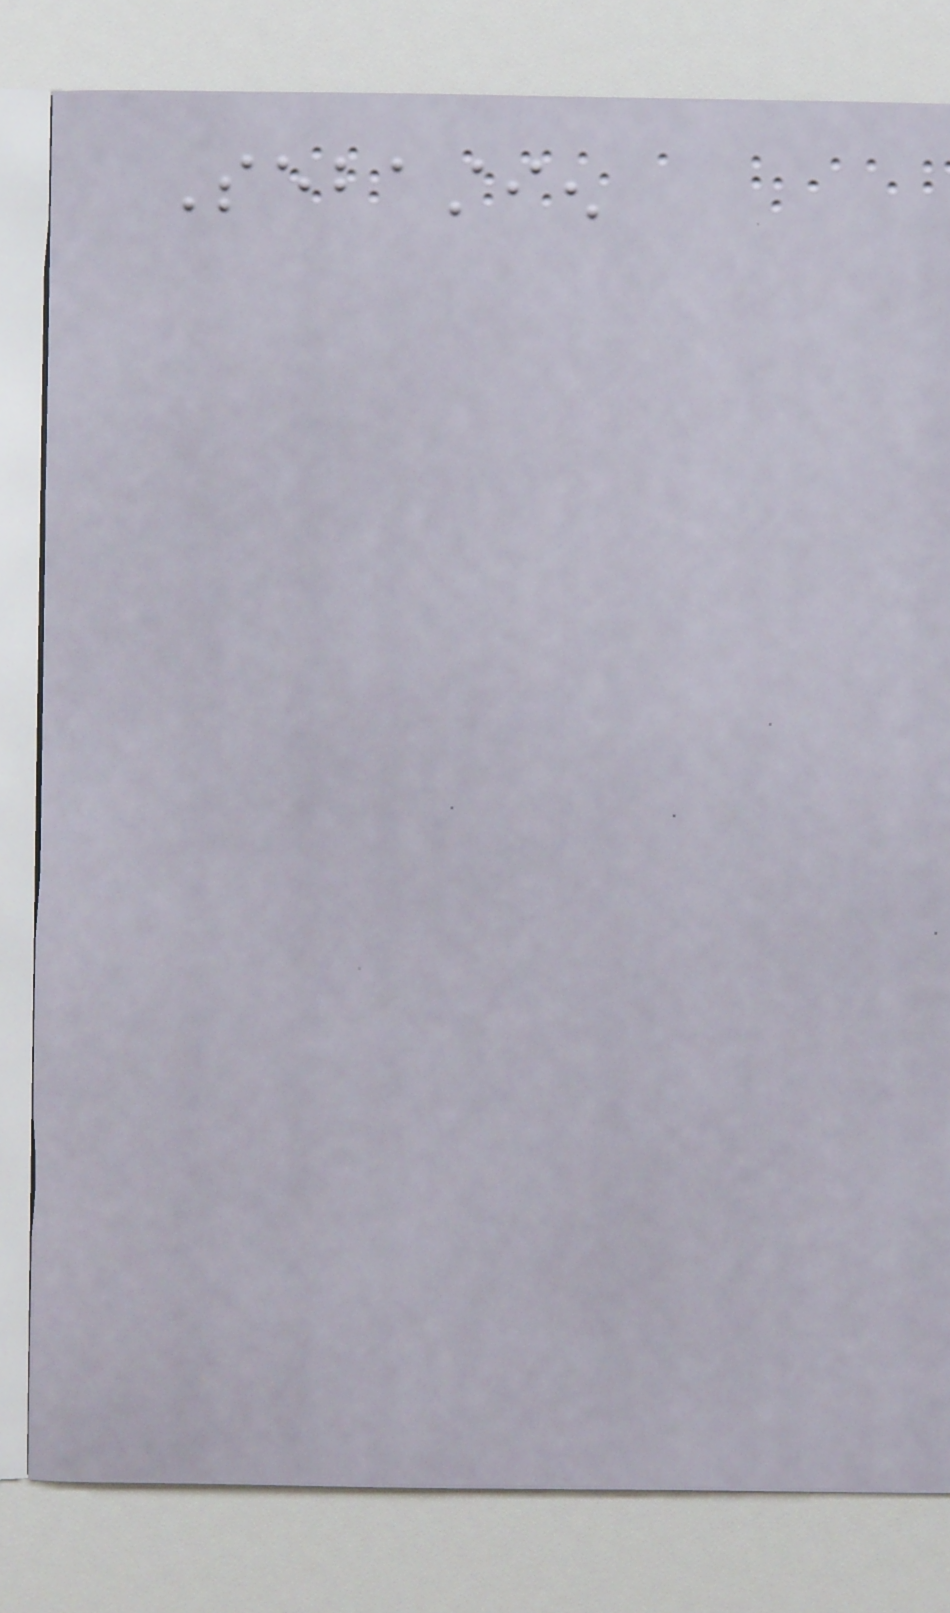Sebastien
